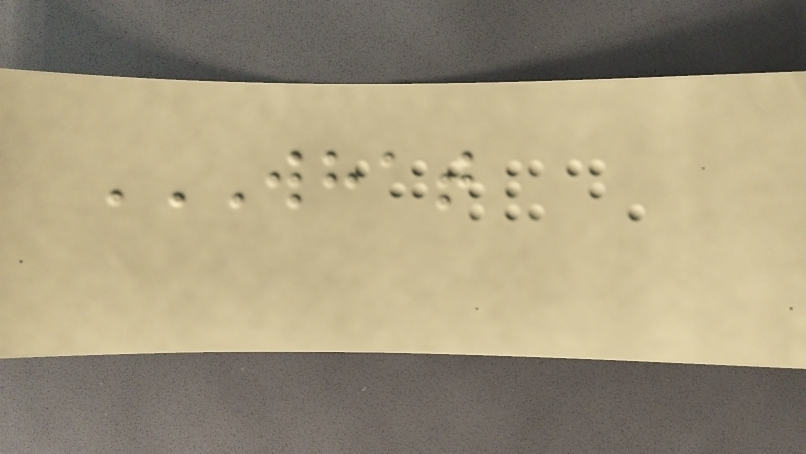WHAT
